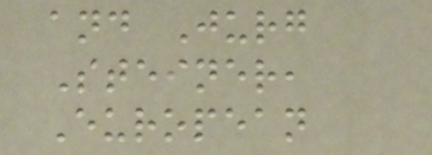and Jurg
Steiner,
European
